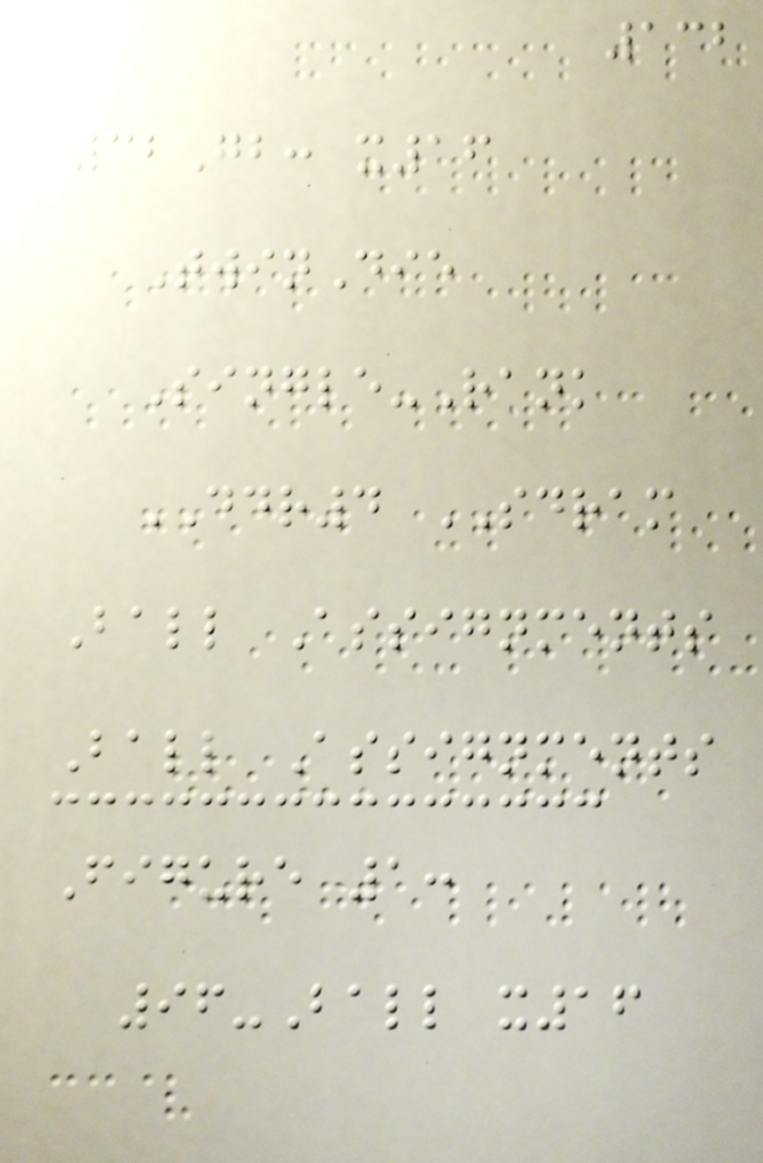132
32Gb: x16
TwinDie
Single-Rank
DDR4 SDRAM
Ball Assignments
Ball Assignments
Figure 1:
96-Ball x16
